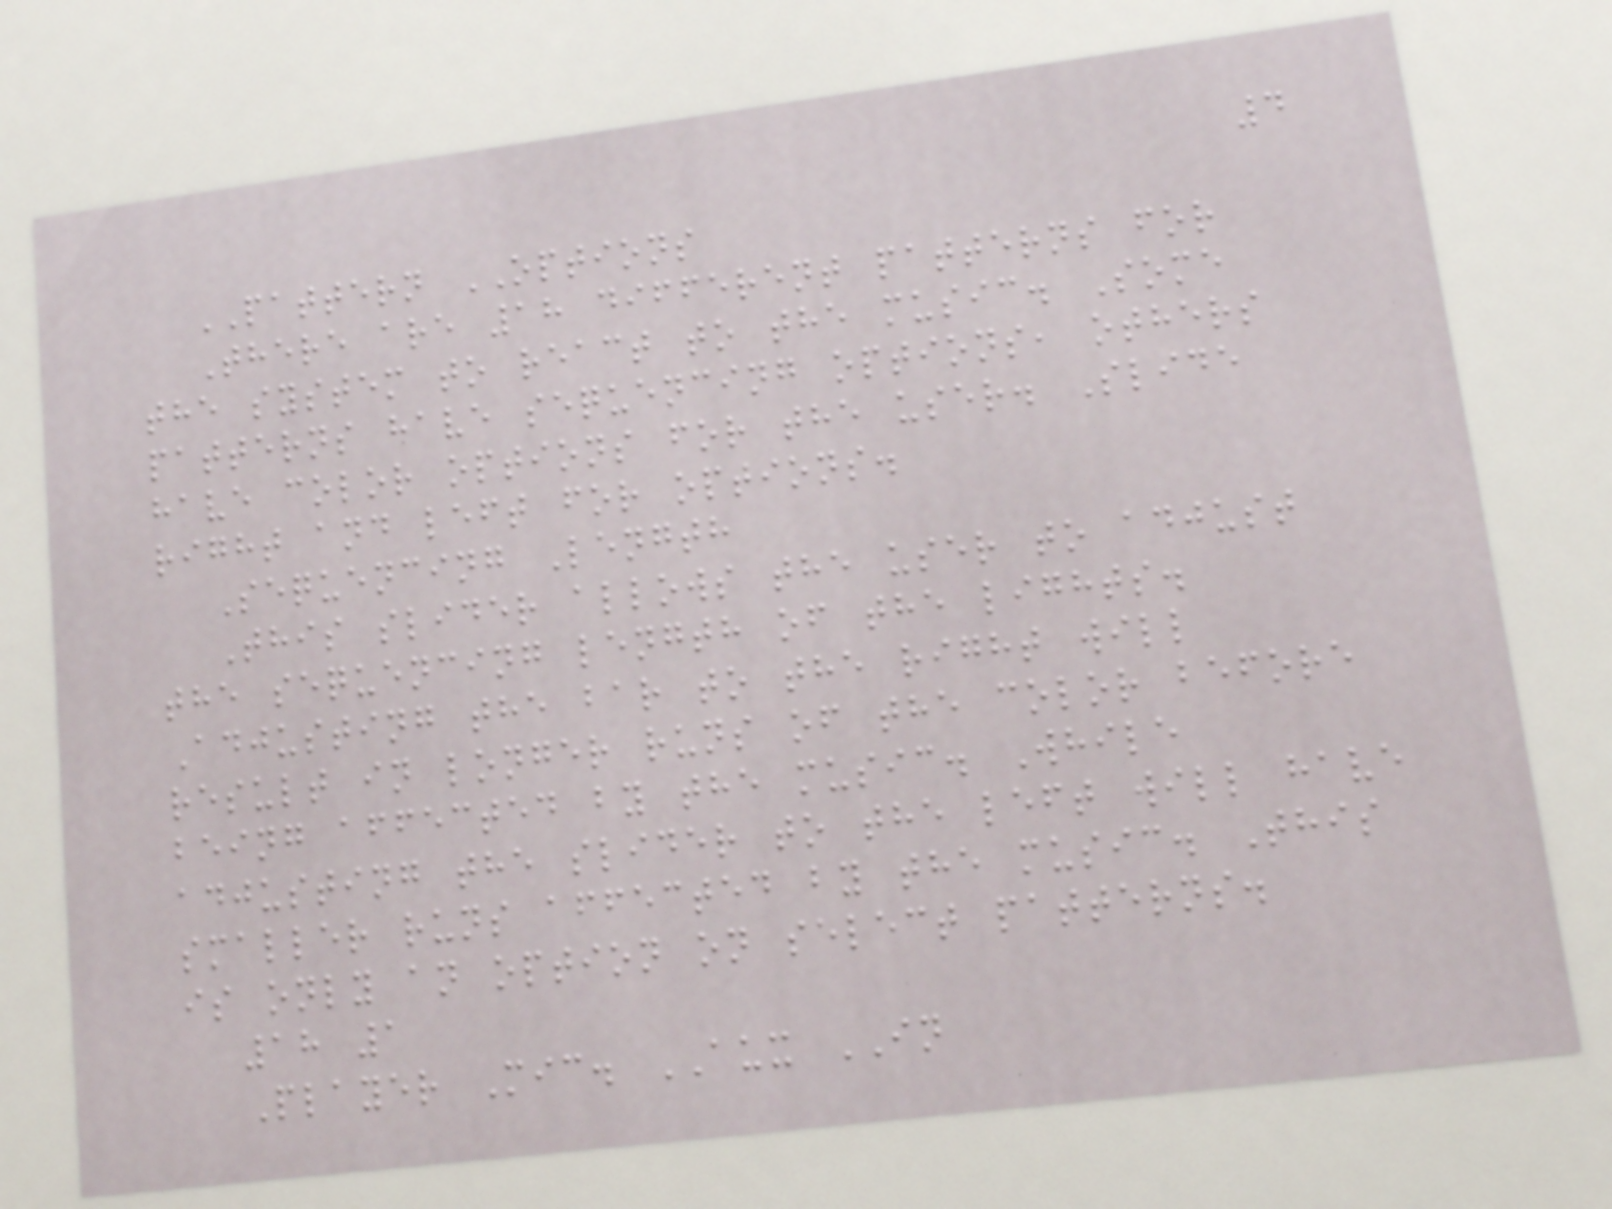4
PATTERN OPTIONS
There are 18 different patterns for
the system to react to the music. Some
patterns have sequencing options, others
have color options for the user. Slide
right and left for options.
Sequencing Length
This slider allows the user to adjust
the sequencing length of the lights.
Adjusting the bar to the right will
result in longer runs of the color before
being affected by the music. While
adjusting the slider to the left will have
smaller runs affected by the music. This
is only an option on select patterns.
18 1
Player Mic. AUX IN
